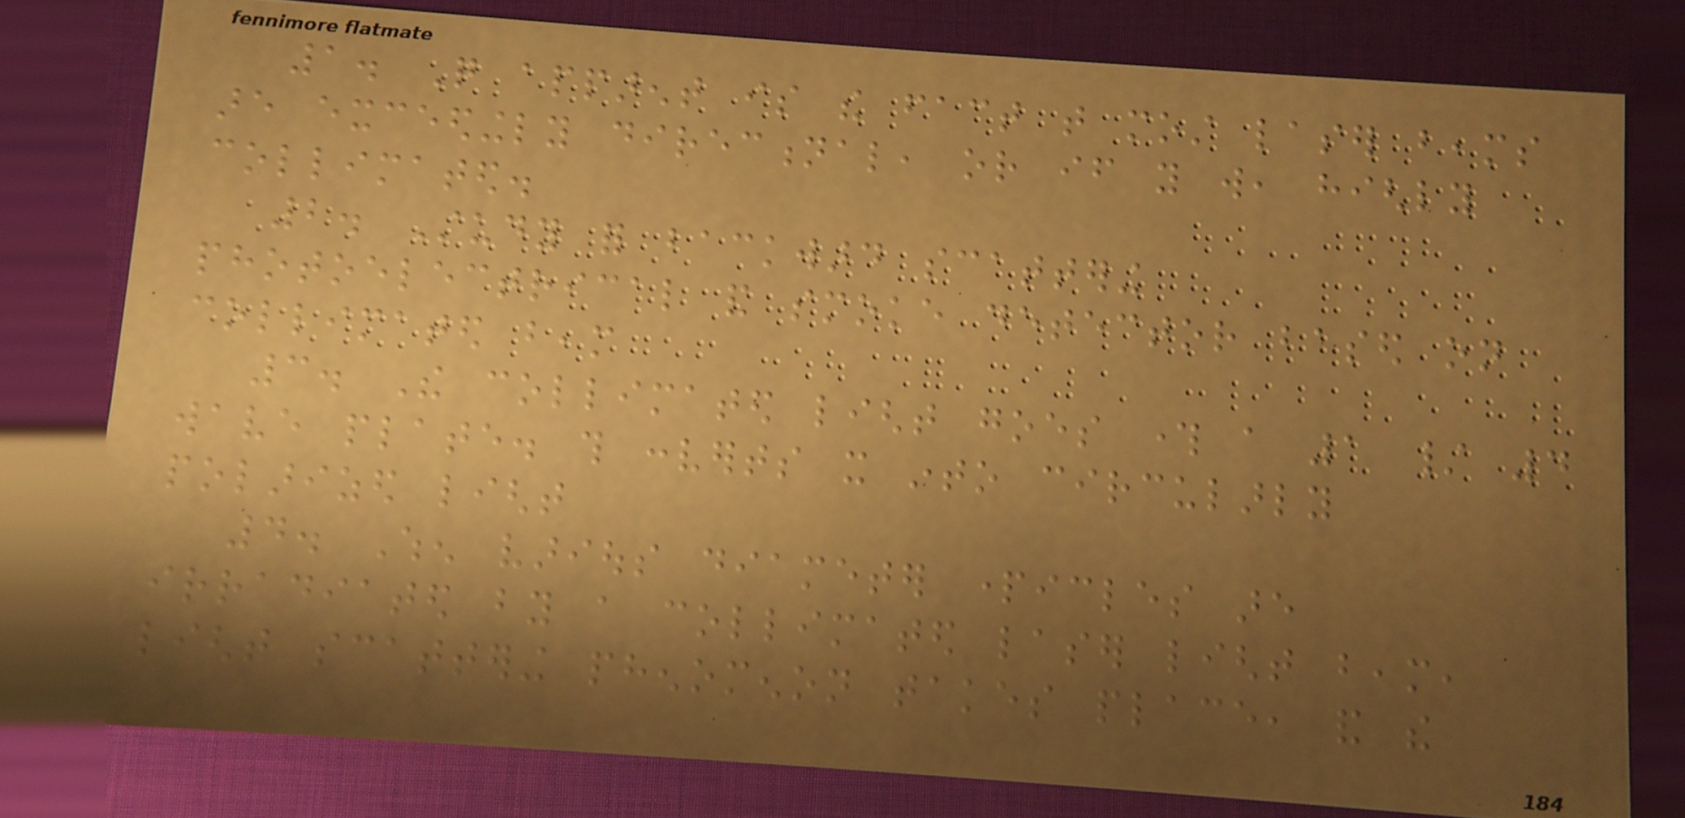1. Quite apparent is the fact that most laser beams
are exceedingly directional, or if you will, highly
collimated.
2. Study for backward scattering
photoelectrical and smoke detector based on
collimated beam
3. The collimated light goes through a 1 / 4
wave plate. this converts it into circularly
polarized light
4. When various diameter particles are
irradiated by a collimated laser light beam,
light scattering phenomenon takes place, and the
